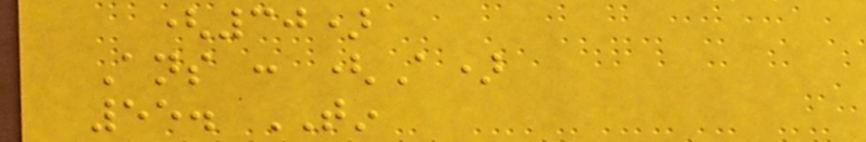(30)
Ans : (A)
55. TIN
